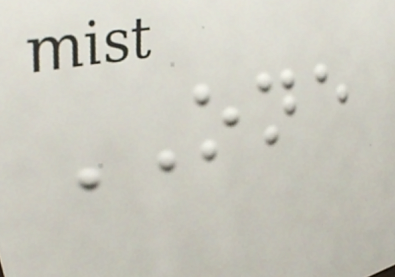ONE
